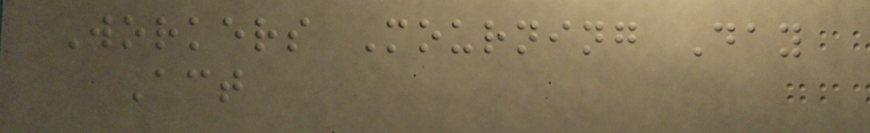Workers Mourning Day
Act
